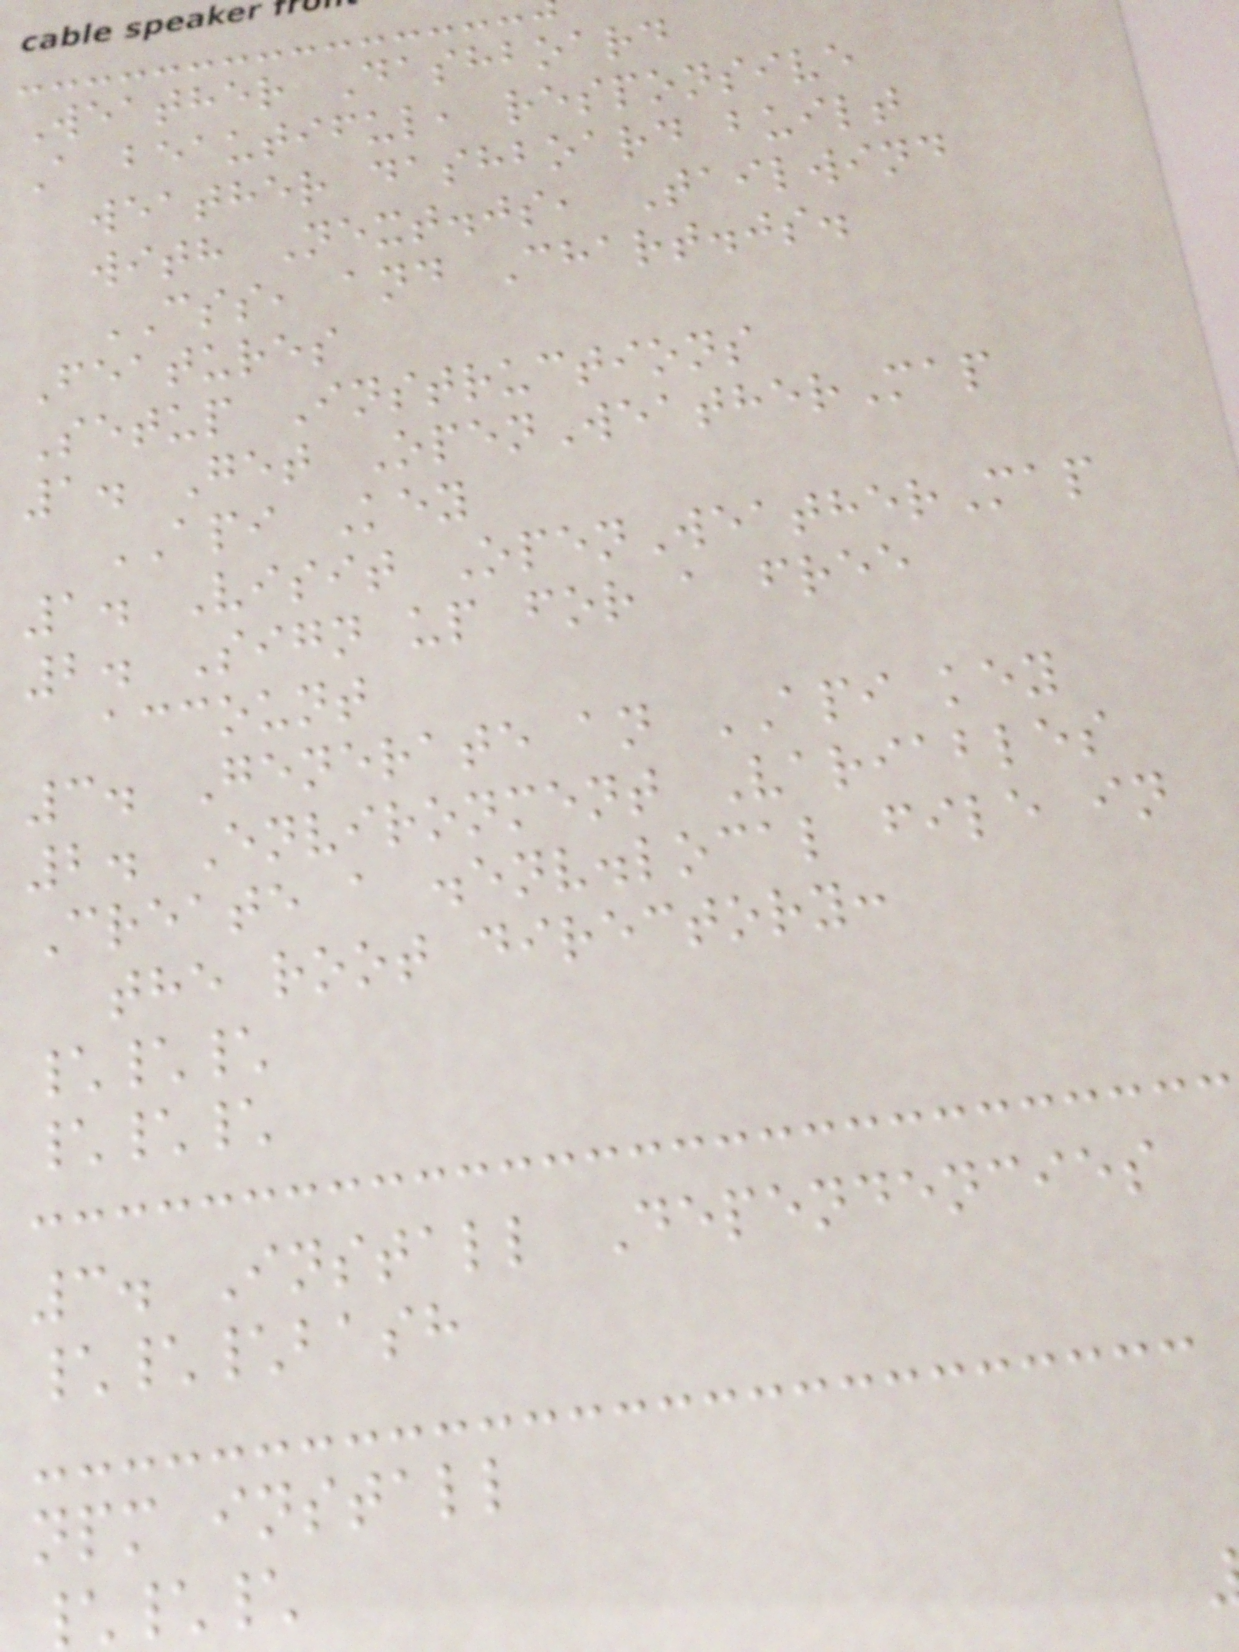Weather Dashboard
A beautiful, responsive
weather dashboard built
with Next.js, Tailwind
CSS, and Chart.js.
Features
Setup Instructions
1. Get OpenWeatherMap
API Key
1. Visit OpenWeatherMap
2. Sign up for a free
account
3. Generate an API key
2. Environment Variables
Create a .env.local file in
the root directory:
\\\
\\\
3. Install Dependencies
\\\bash
npm install
\\
